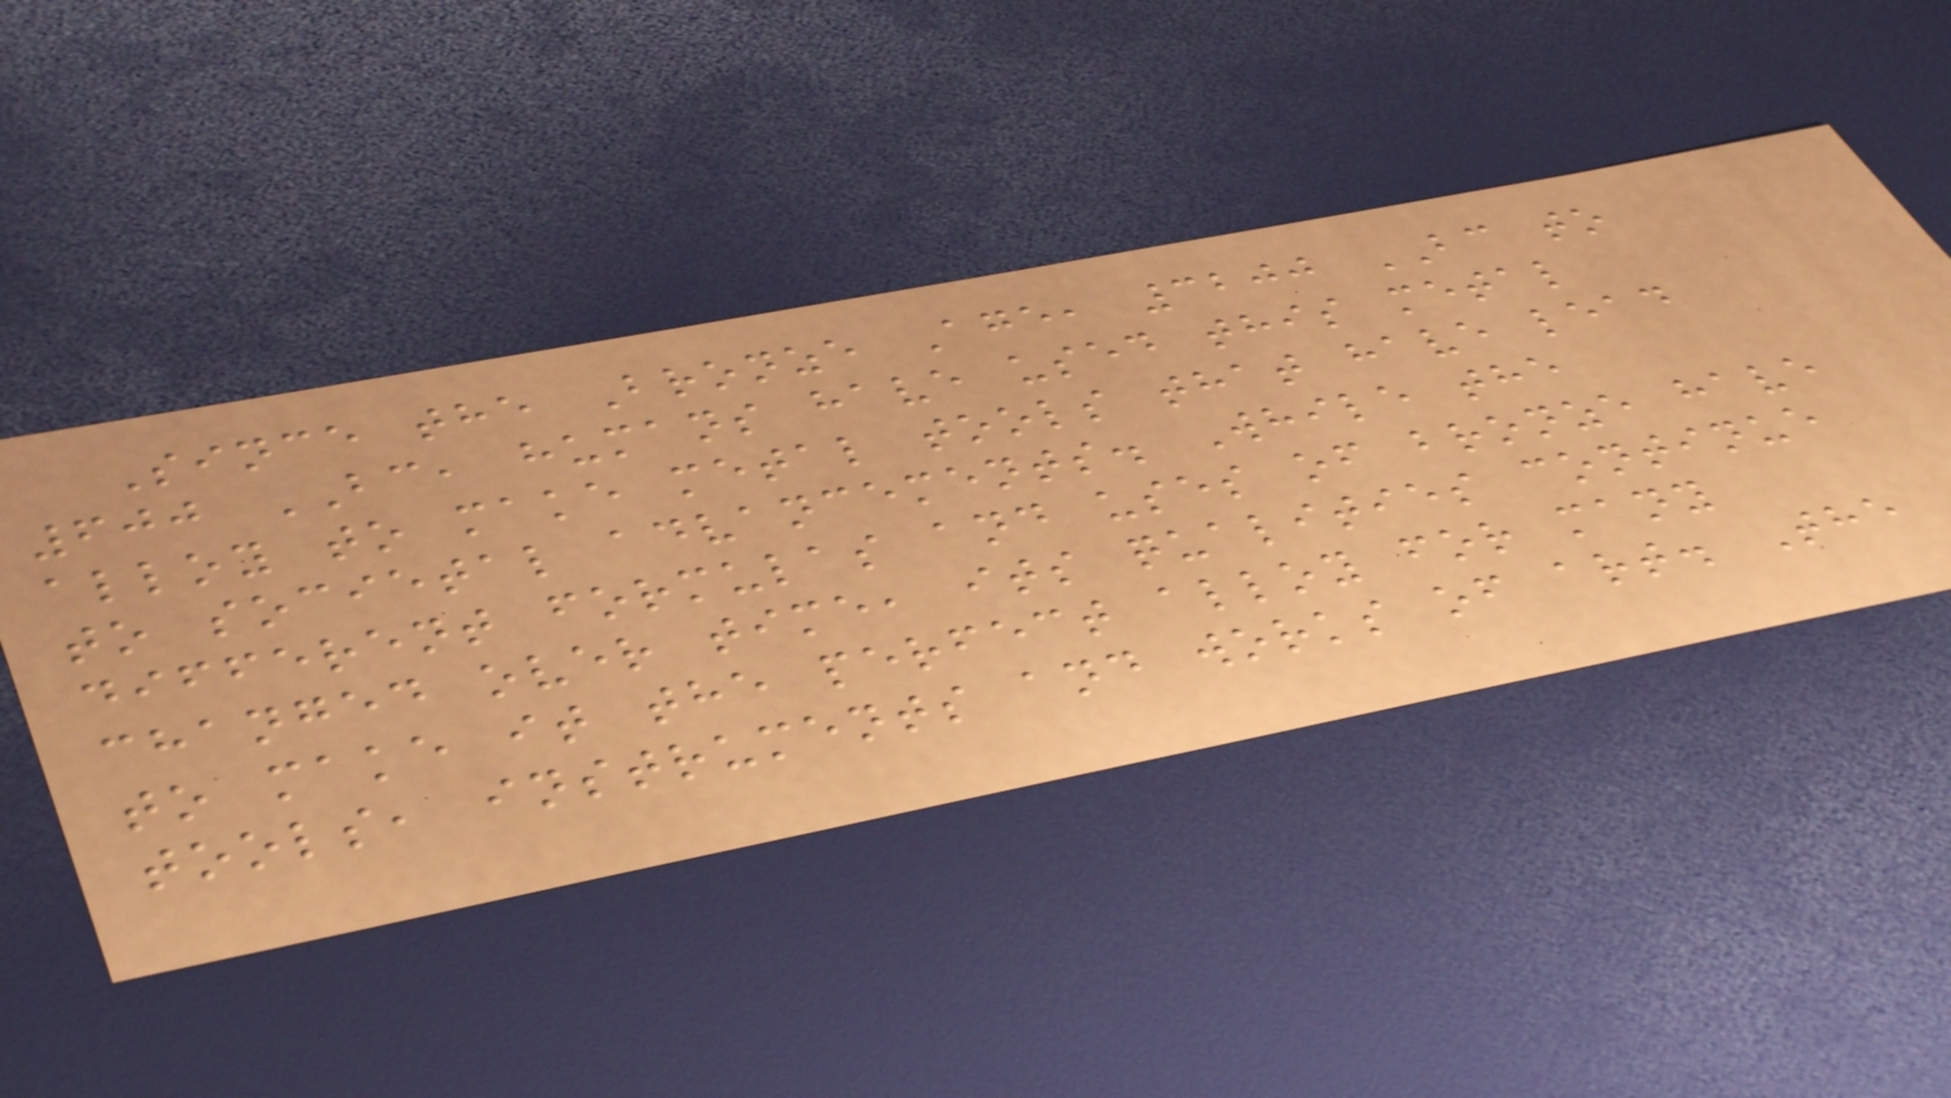Since the Bronze Age, 3200 BC to
600 BC, humans have used this metal
alloy to make metal tools that have lead
to societal advancements. While the
different formulas and uses of bronze have
changed over time, its qualities continue
to make it the perfect alloy for many
tools, instruments and works of art. The
